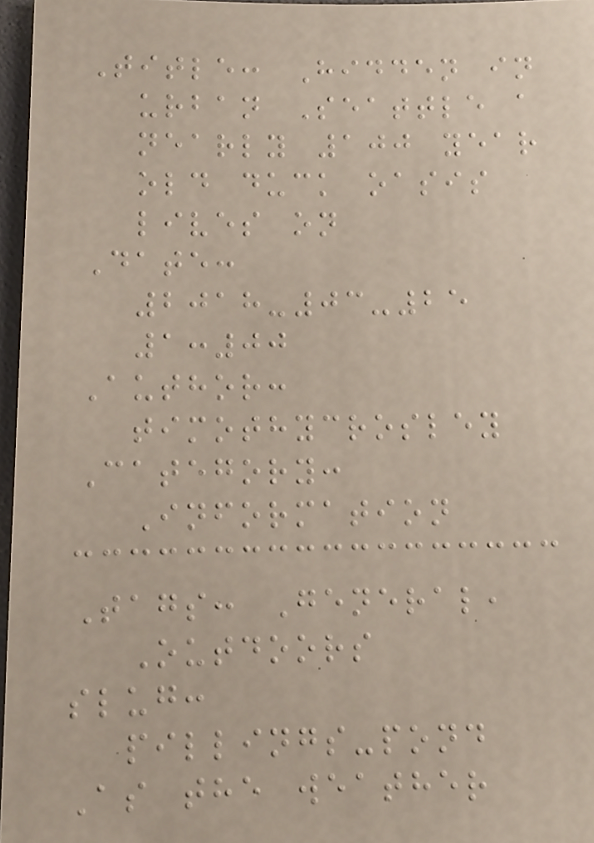Title: Hidden in
urban Seattle a
nearly 100 year
old duck oasis
lives on
Date:
2018-03-25
1:00
Author:
timothycrosley
Category:
Information
Tags: General,
Outdoors
slug:
pillings-pond
As the weather
